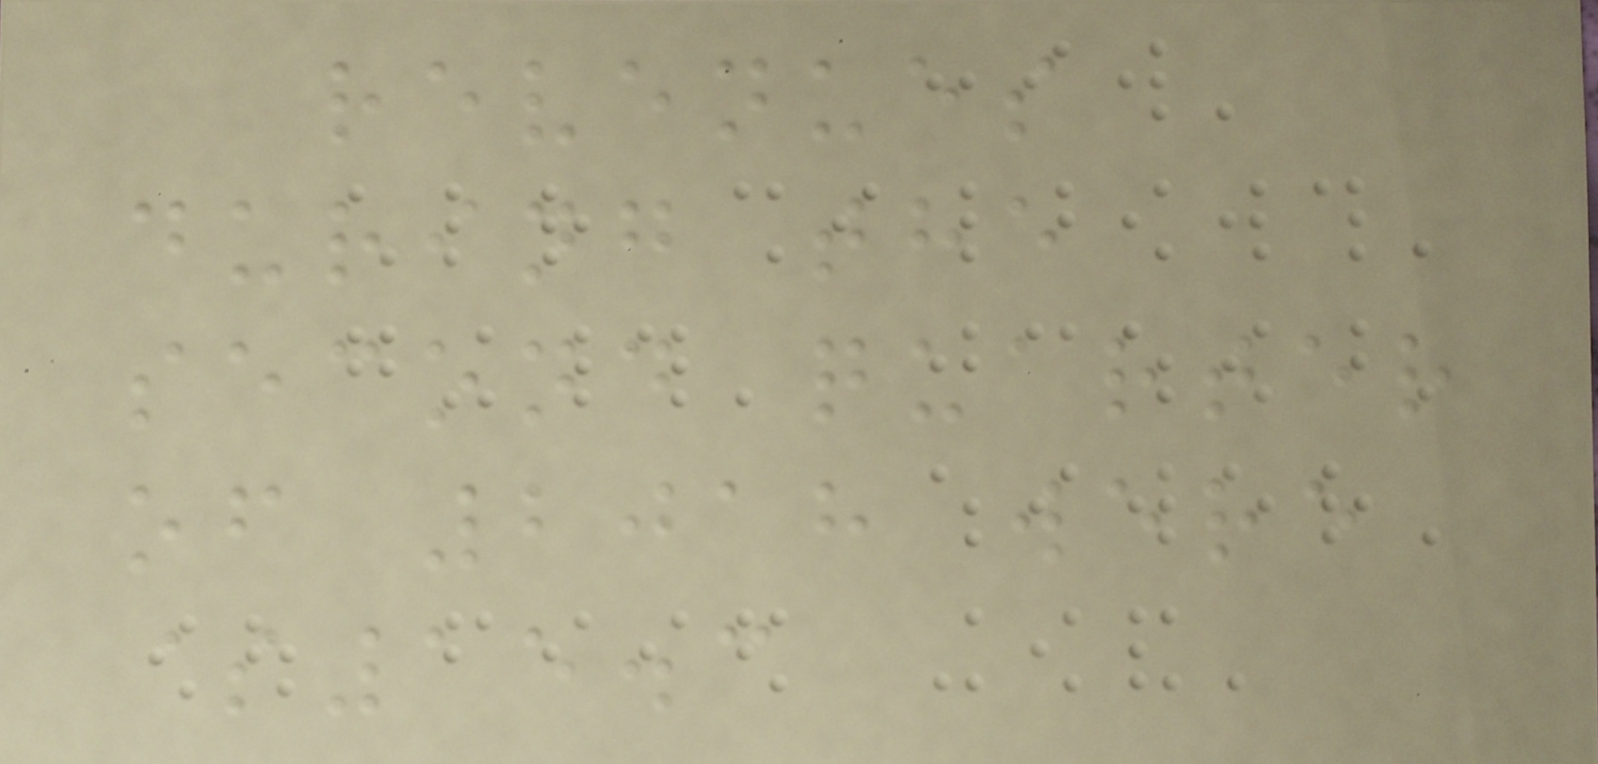revenues
during the
second quarter
of 2018 were
$15.3
